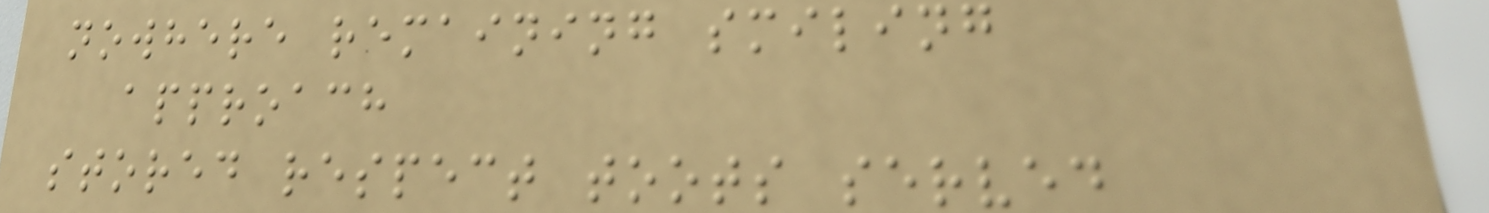nowhere remaining smiling
approach
stored respect toots served
